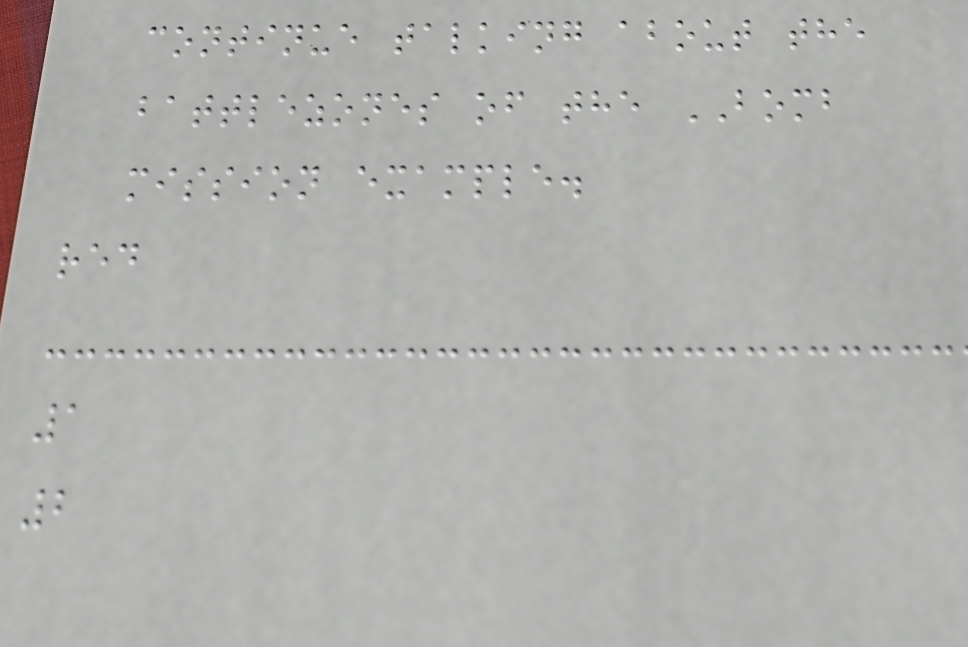continue talking about the
battlezones of the BOMB
mission example.
red
1
2
